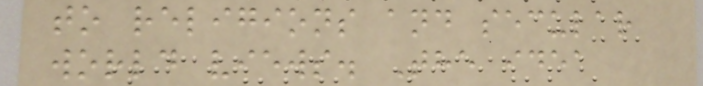to religions and secular
world views. The idea
